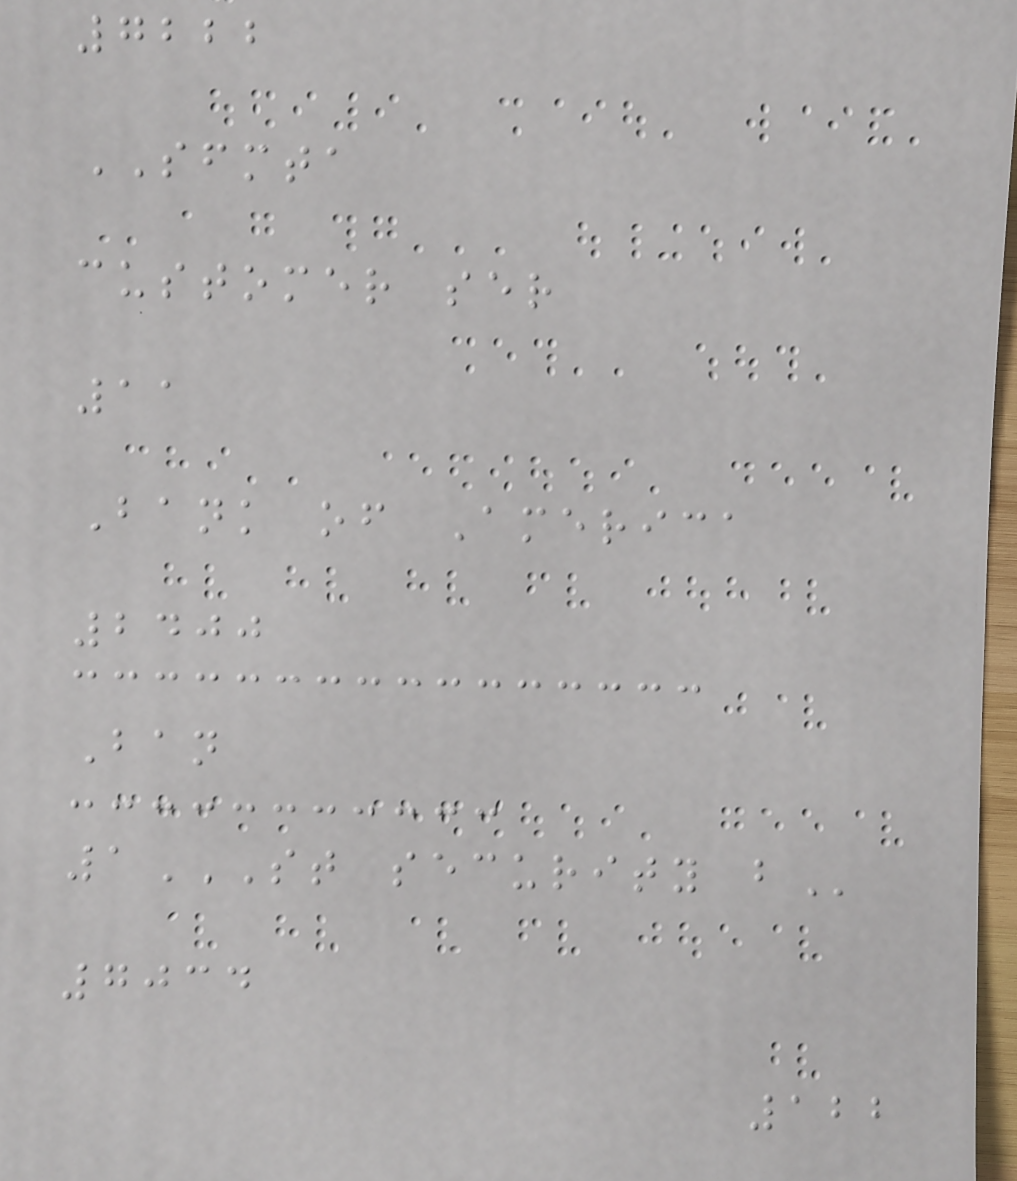7222
SFMTA
customer ser
11
Bank of America
2400
Ban
1ST SECURITY B
7034
122
